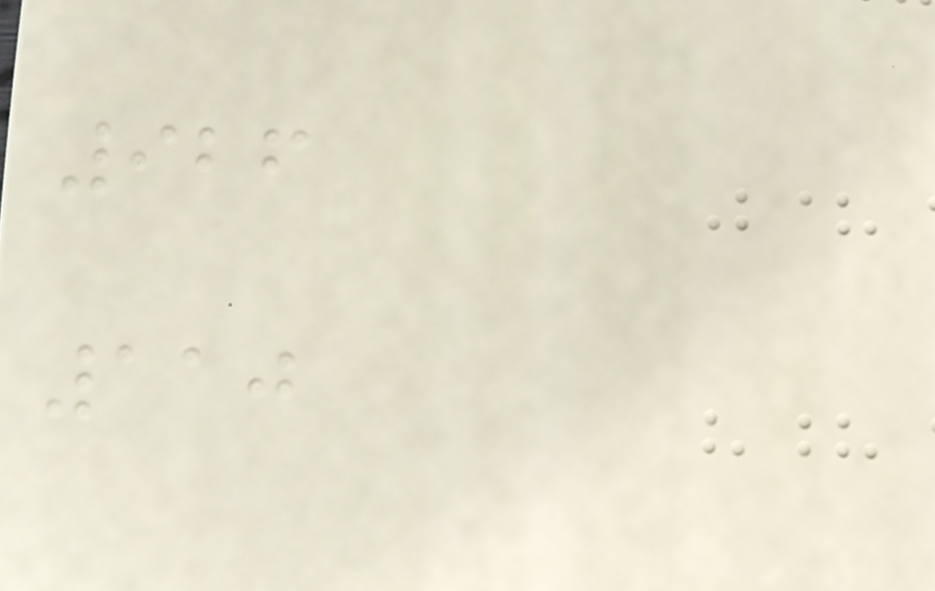926
110
